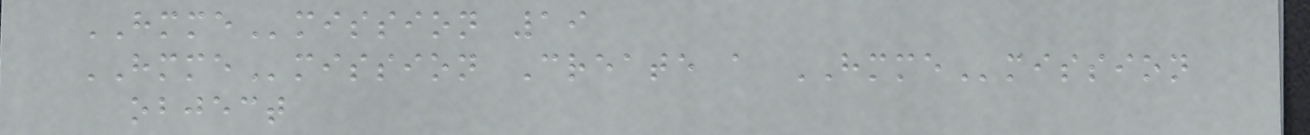HMMEmission 19
HMMEmission Create a HMMEmission
object
